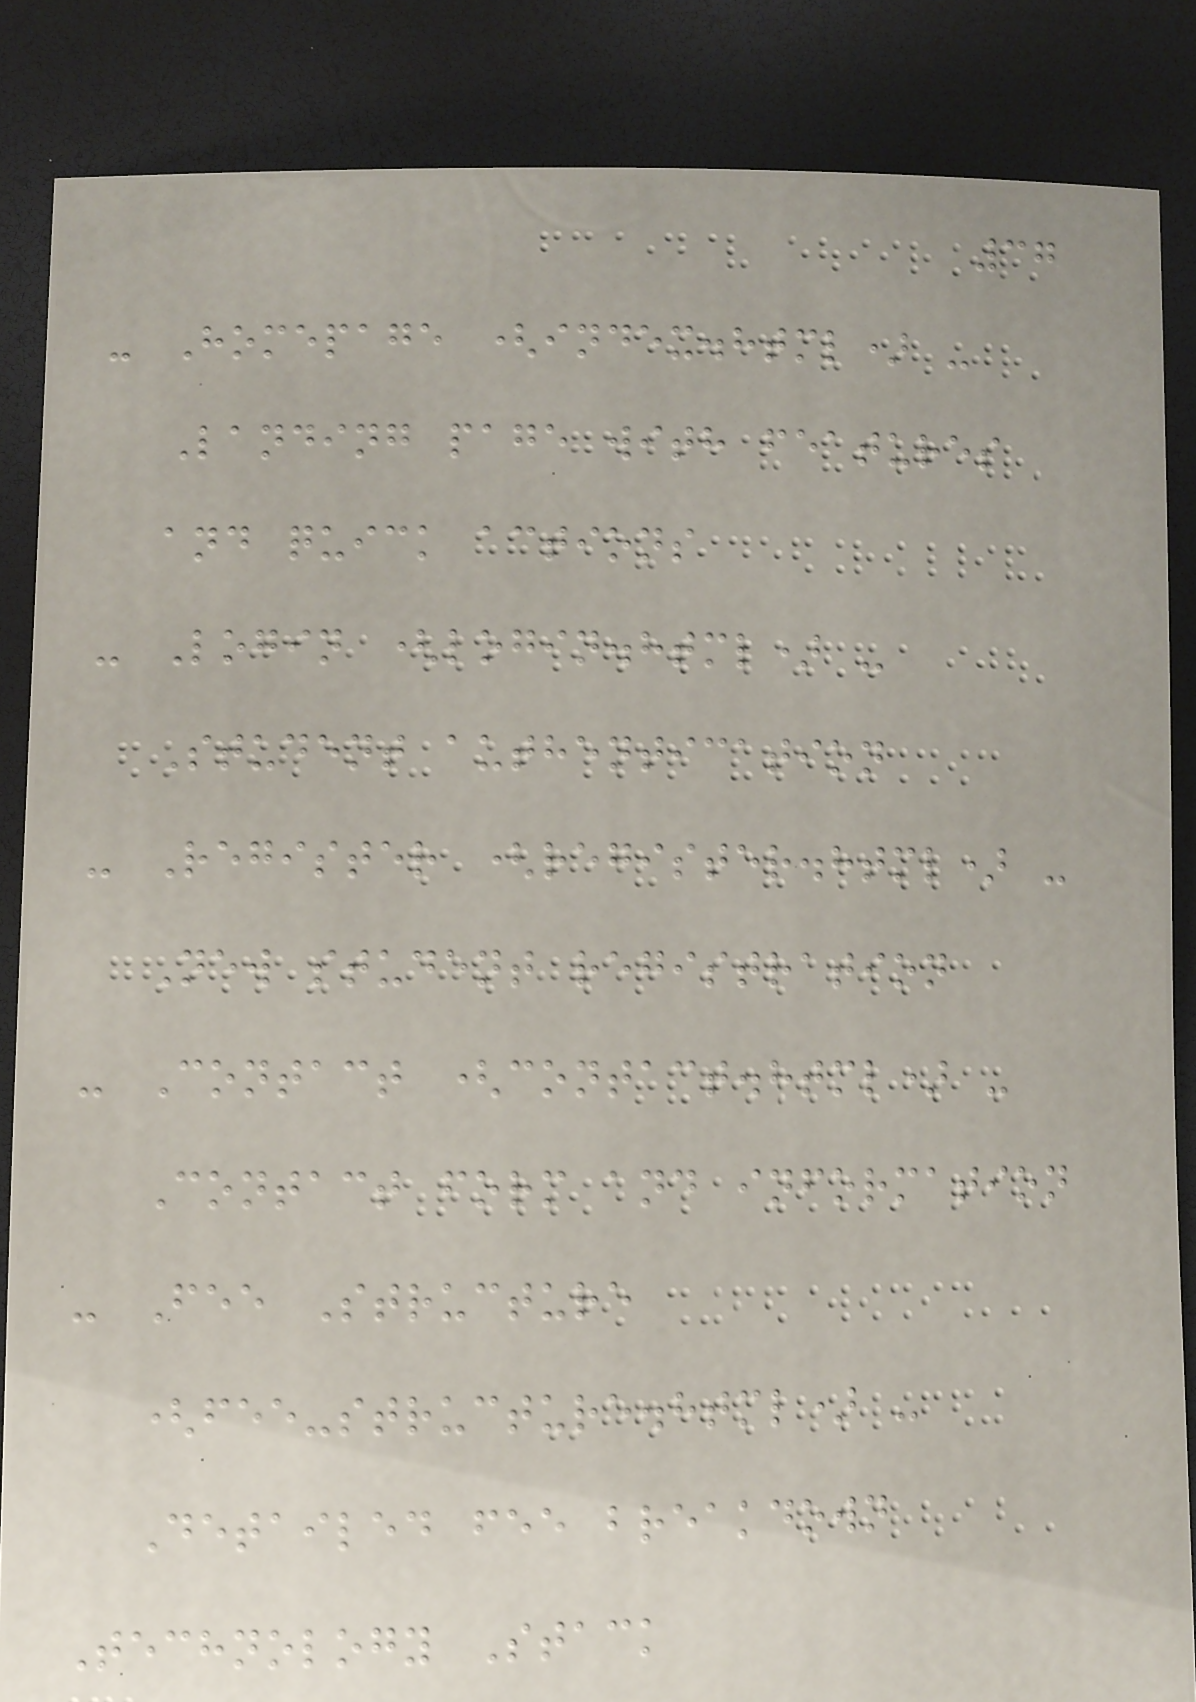37
- Homepage (index.html) -
Landing page with features
and quick actions
- Login (login.html) -
Student authentication
- Register (register.html) -
New student registration
- Contact (contact.html) -
Contact form and information
- Fee Structure
(fee-structure.html) -
Detailed fee breakdown
Technology Stack
